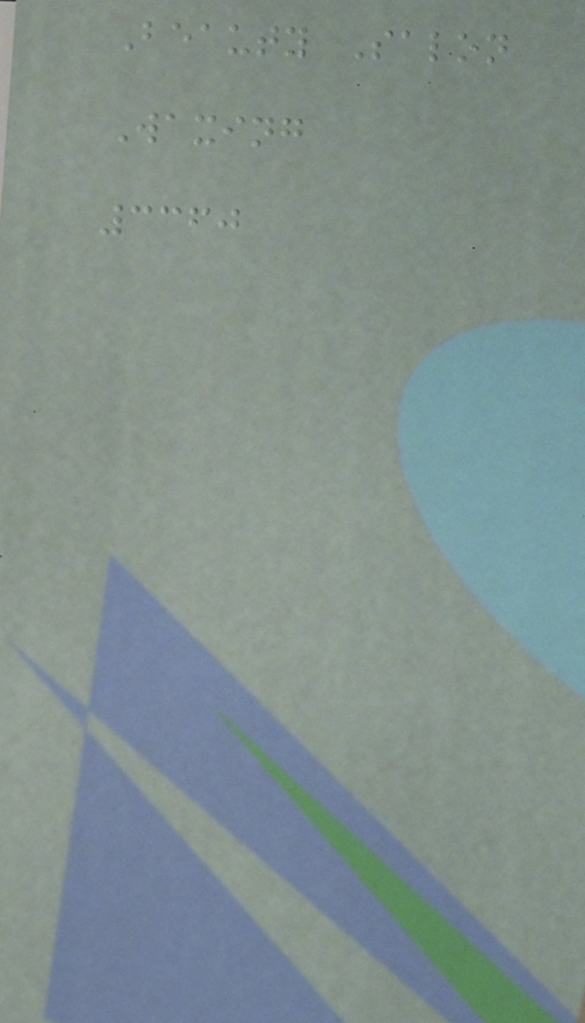Beauty Salon
Waxing
3360
